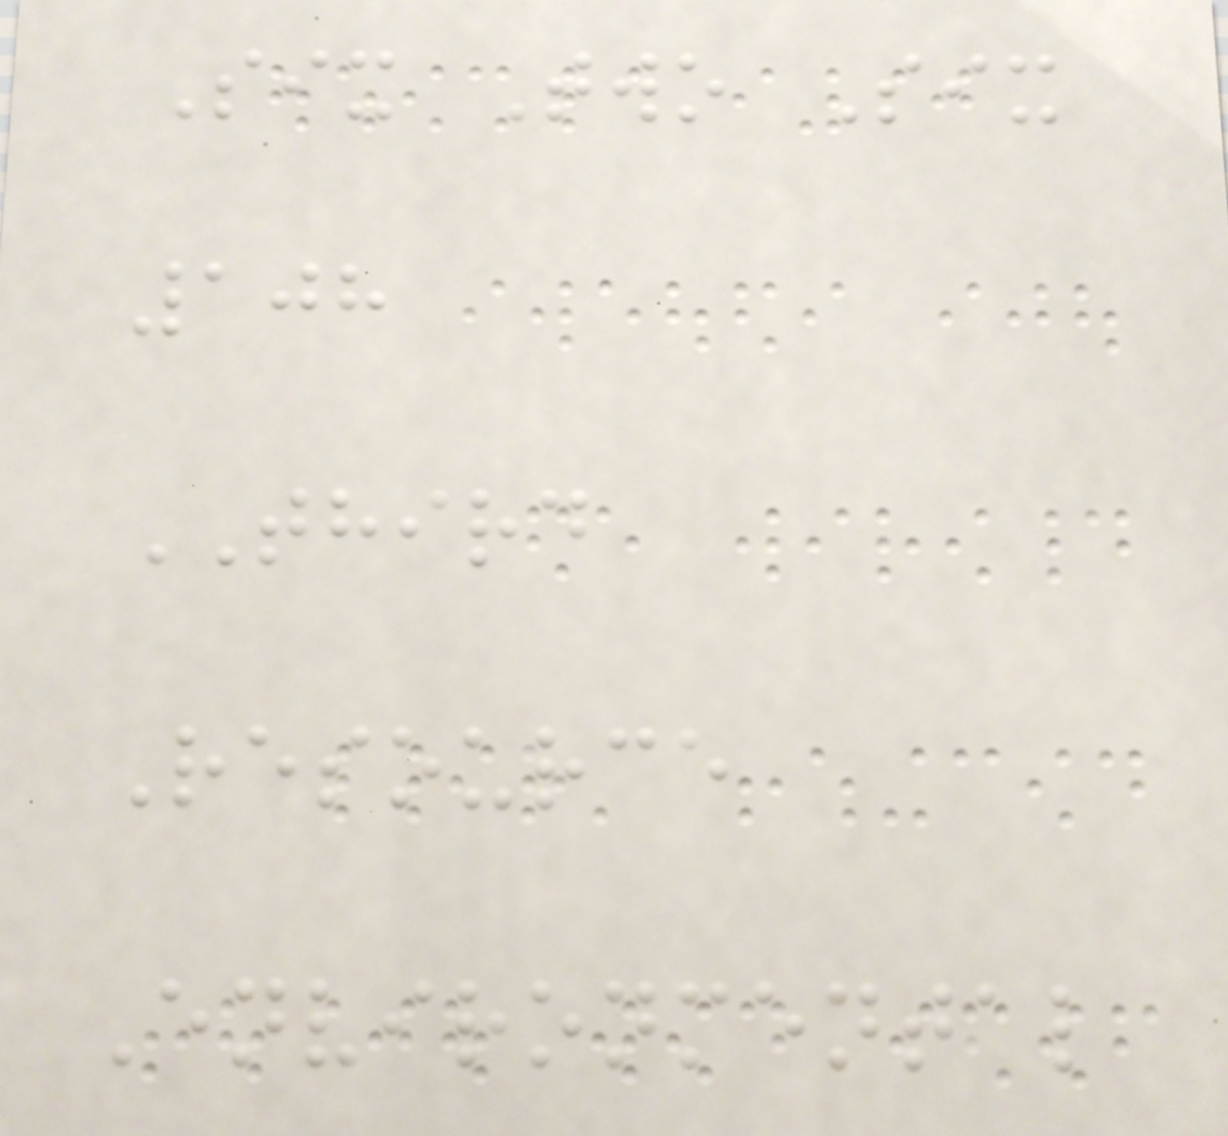Six Two Six
108
THIRD
Resource
Environmental
